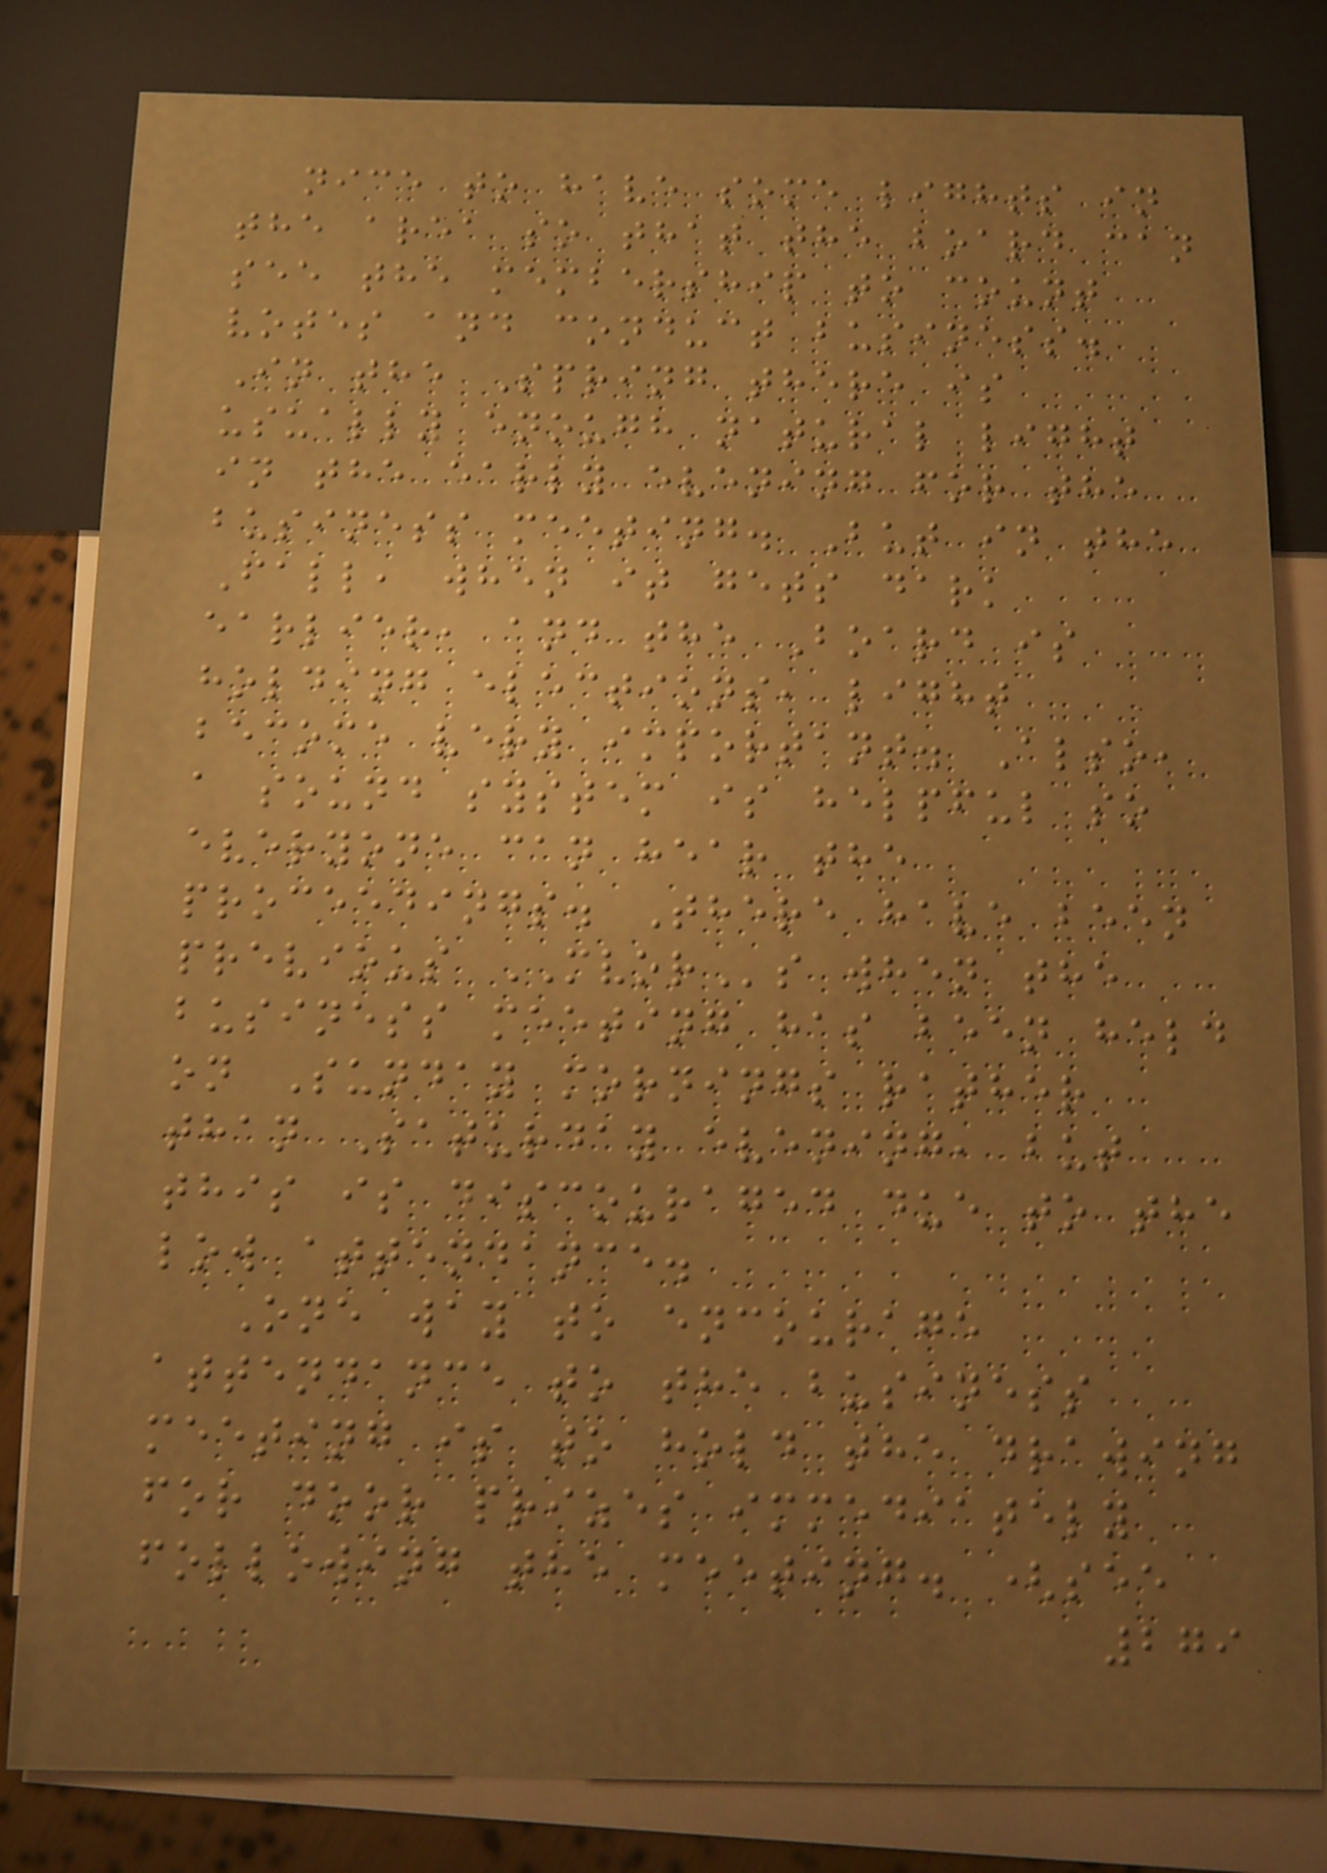nice to have some lights in
the area so that the board can
see the membership to count
votes and conduct business.
In the Spring there is
usually enough natural light
in the early evening for the
business meeting. But in the
Fall, when it gets dark
earlier, and the Board is
holding elections, light
become very important. Also,
a sound system is helpful so
everyone can hear the
proceedings. There have been
previous MVORs when the
business meeting has been held
on Sunday mornings rather
than Saturday evening, but
this is discouraged due to the
low attendance.
One way to encourage
attendance to the business
meeting is to hold the drawing
for door prizes immediately
following the meeting. (see
279
